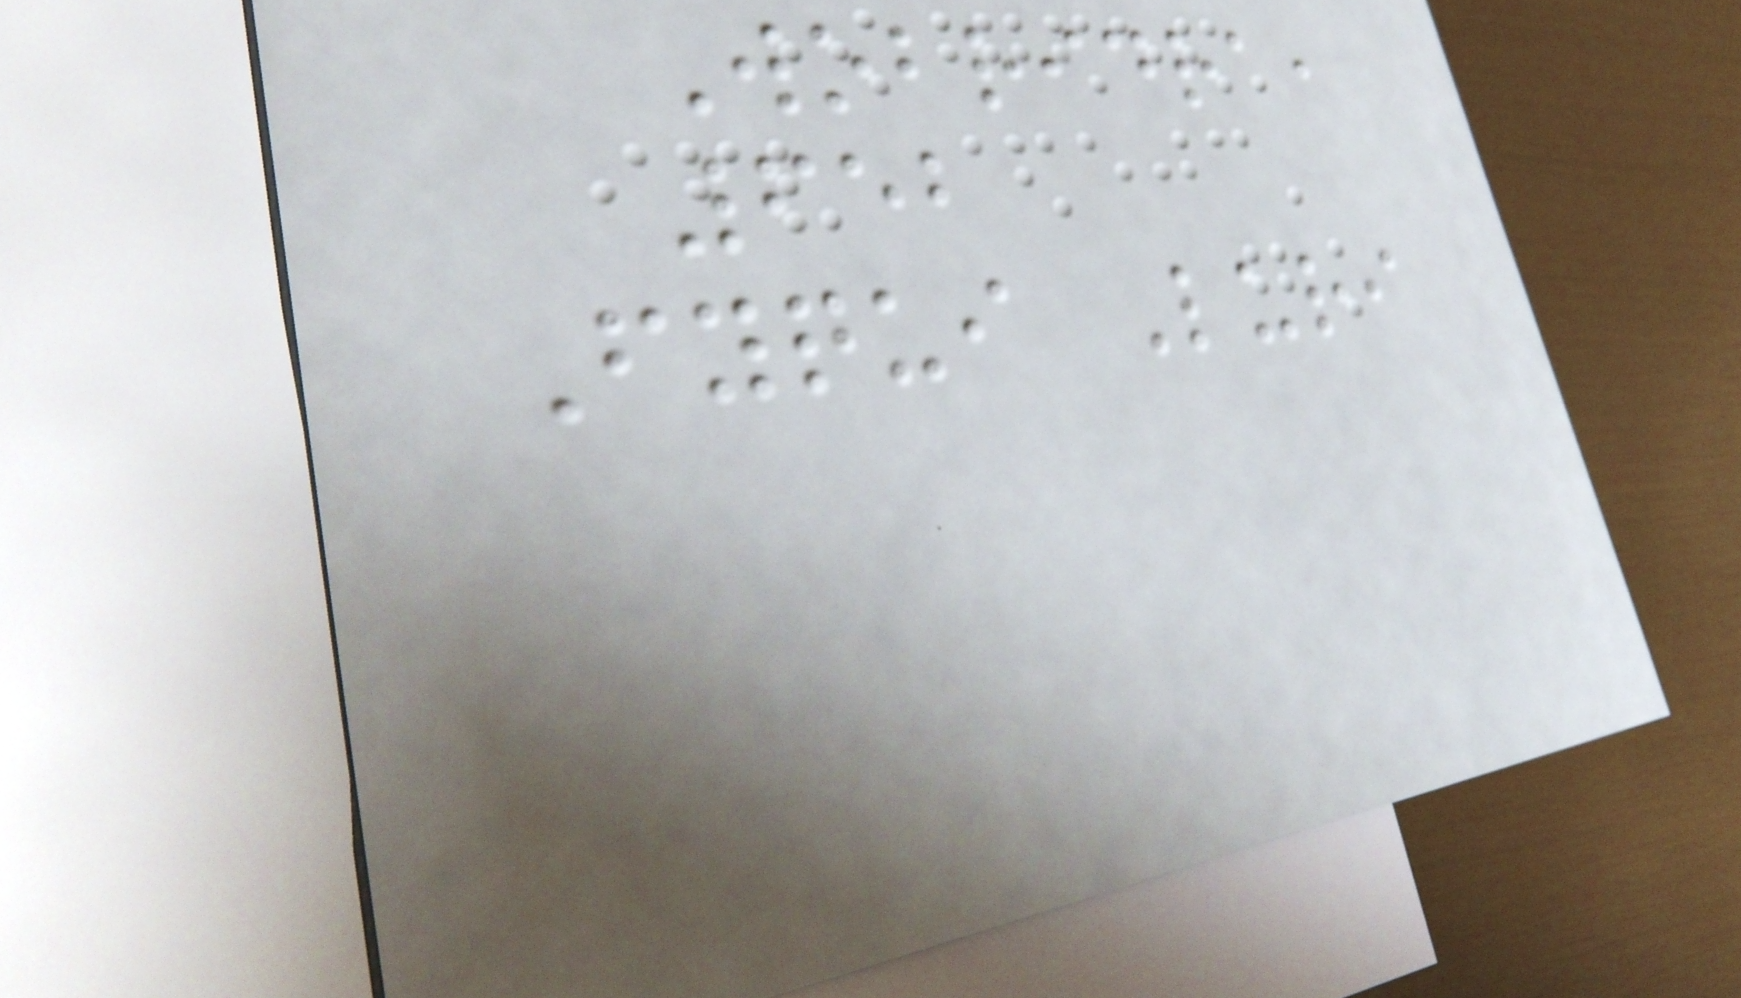Wobridra,
652
Fyqui Luri
